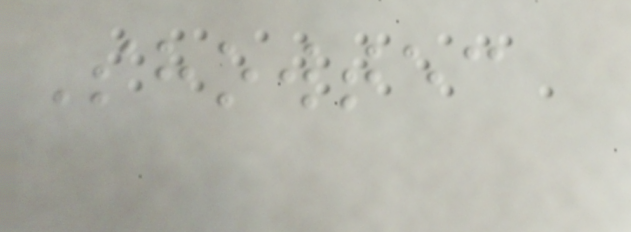Showtec
